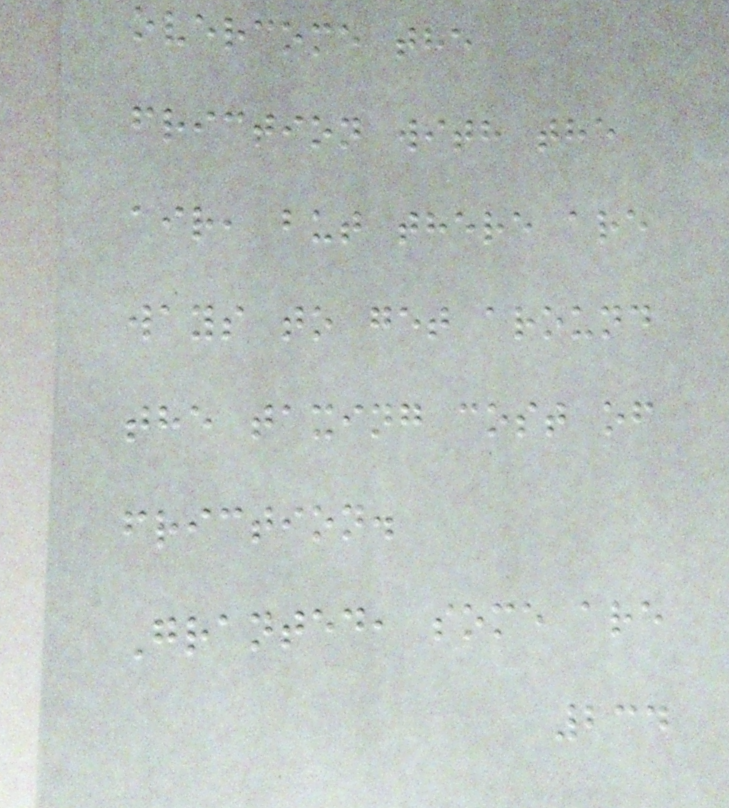overcome the
friction with the
air, but there are
ways to get around
the taxing cost of
friction.
Granted, some are
234
